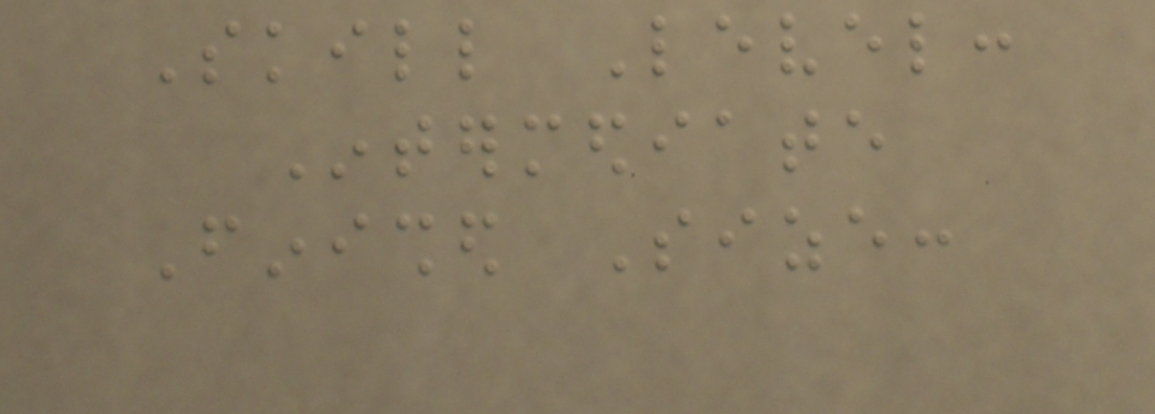Skill Level:
Intermediate
Finished Size:
